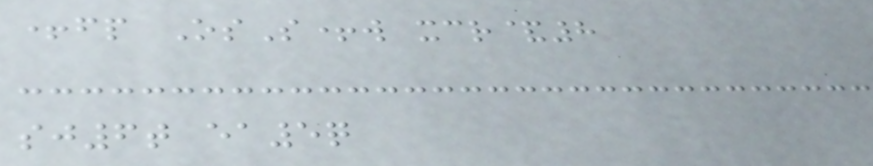+fp OsS+w xcr&8
sj6t ea5q
